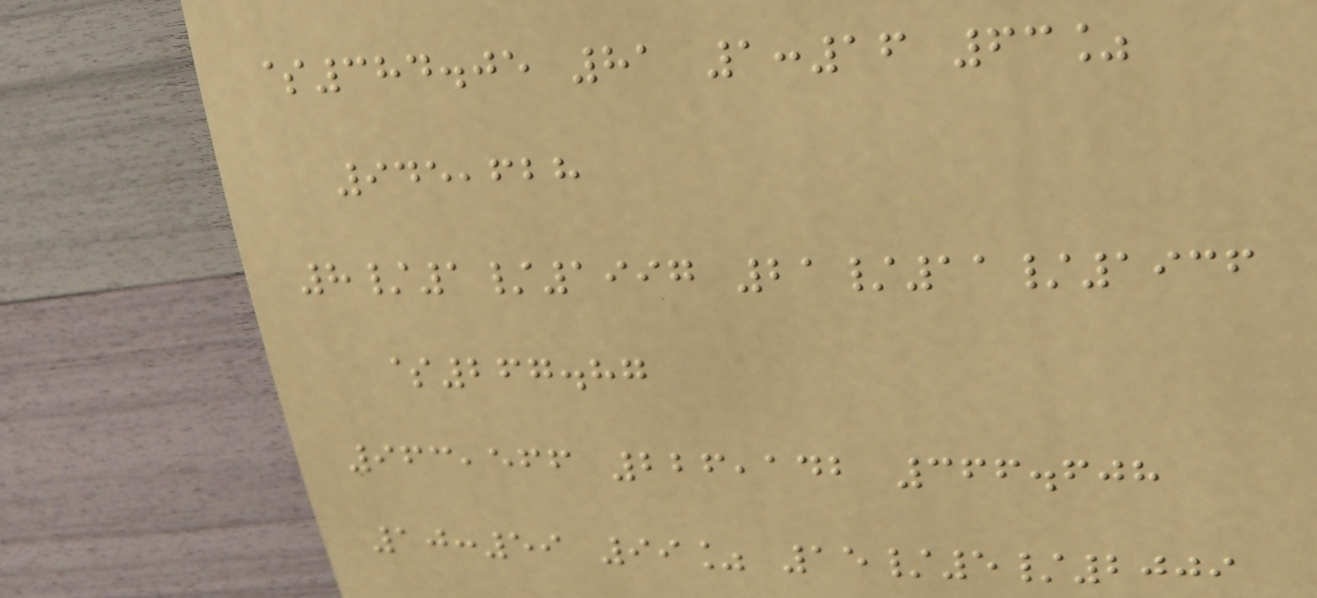$384.05 81 1:16 63%
945,628
8/1/1997 21/11/1936
$267.87
963,566 226,142 366.608
10:59 99% 15/5/2009
